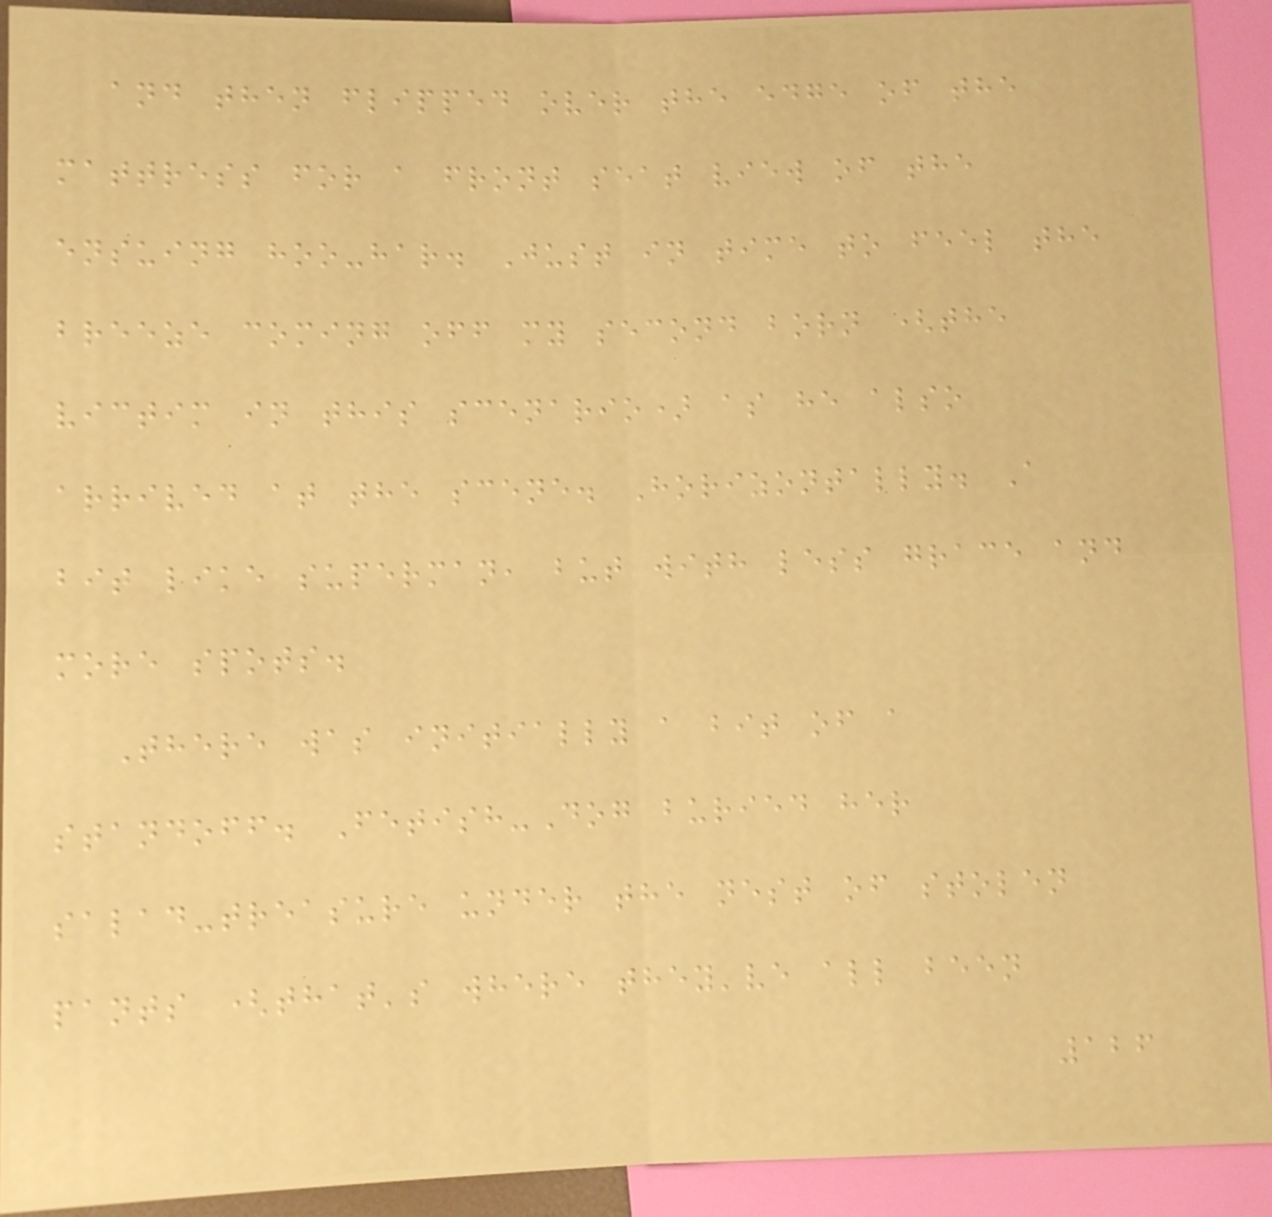and then flipped over the edge of the
mattress for a front seat view of the
ensuing hoo-har. Just in time to feel the
breeze coming off my second born (the
victim in this scenario) as he also
arrived at the scene. Horizontally. A
bit like superman, but with less grace and
more spots.
There was initially a bit of a
standoff. Fetish-Dog buried her
salad-treasure under the nest of stolen
pants (that's where they've all been
126
